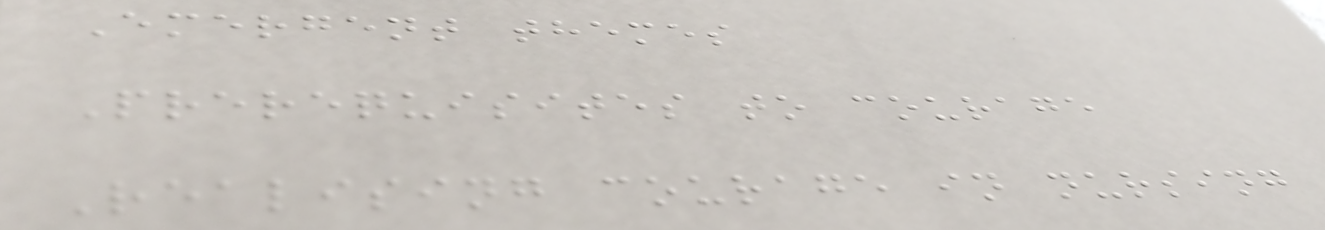Emergent themes
Prerequisites to courage
Realising courage in nursing
